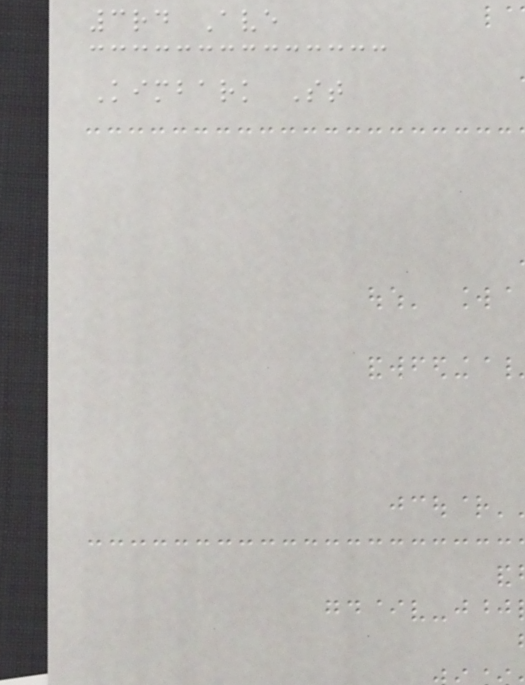3rd Ave
Kimbark St
